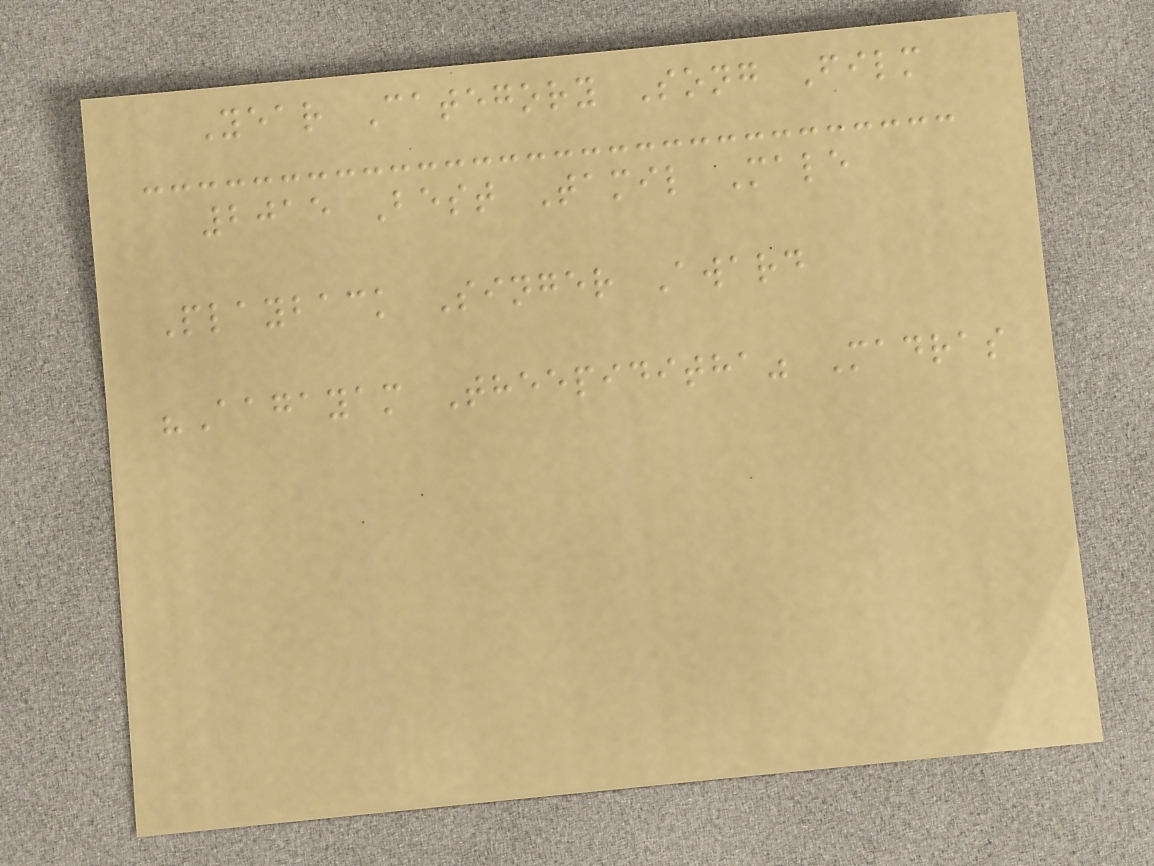Year Category Song Film
2015 Best Tamil Male
Playback Singer Award
"Aagayam Theepiditha" Madras
